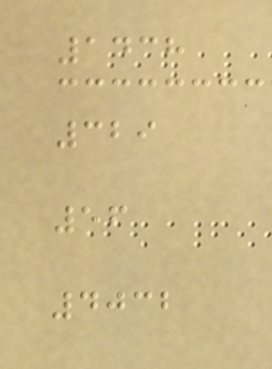1438
329
56
4032
